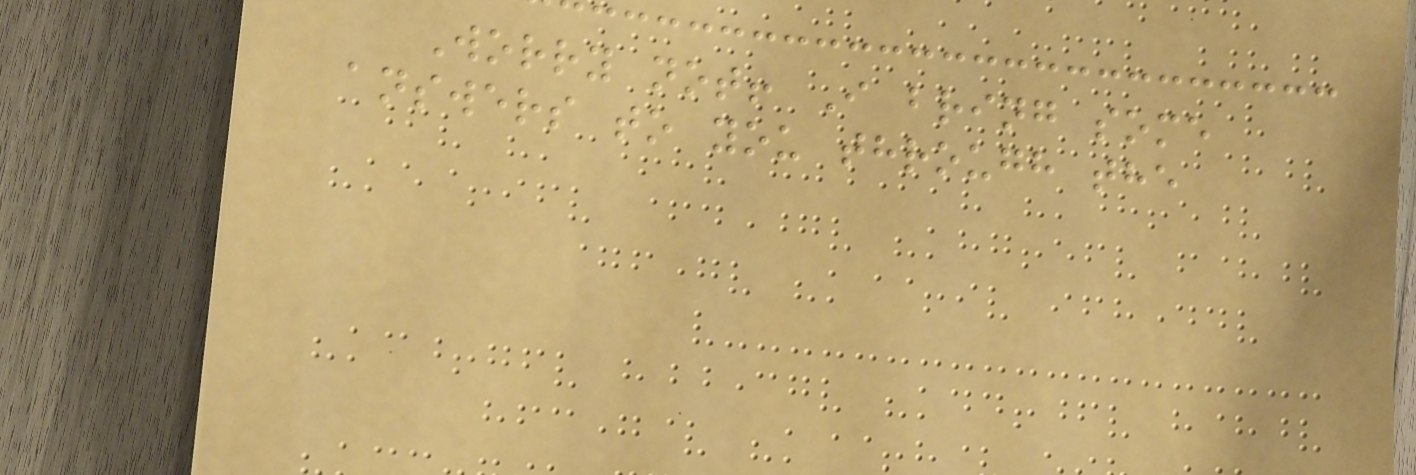Worry not! I bring some
answers to you through the
